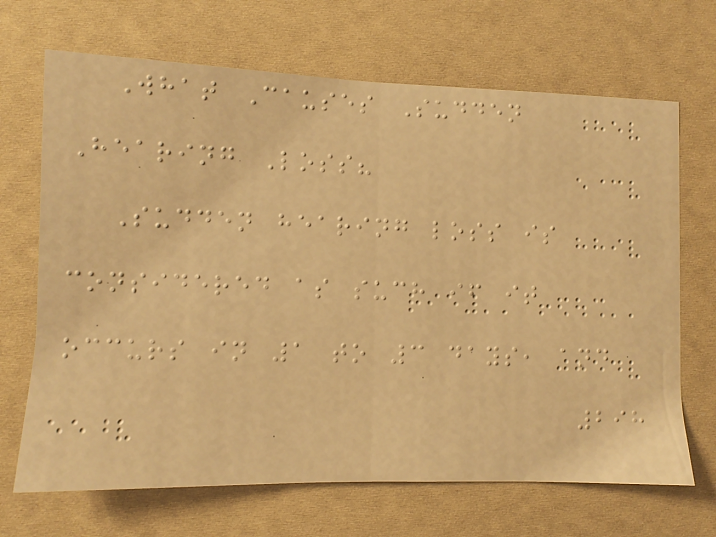What Causes Sudden
Hearing Loss?
Sudden hearing loss is
considered as such if it
occurs in 1 to 3 days, and
298
